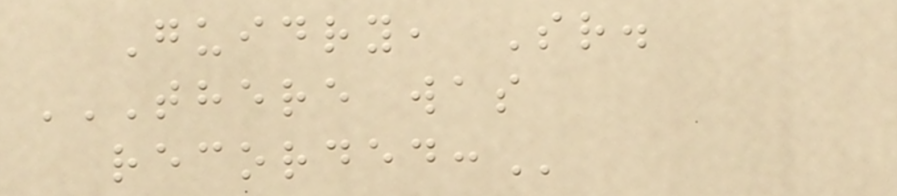Guidry, Sr.
THERE WAS
RECORDED:
